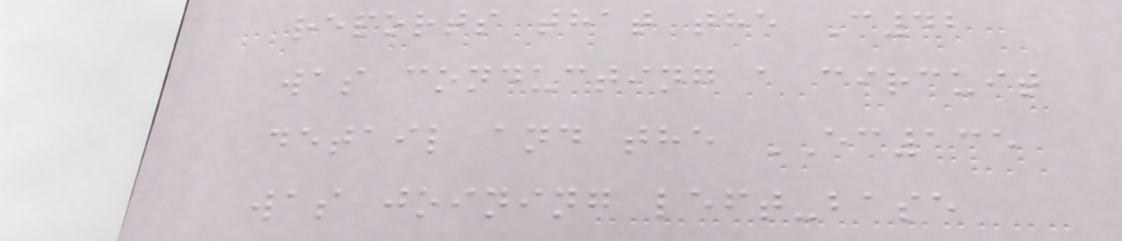reports that the C42
was conducting a circuit
detail and the EC135
was joining left-base
